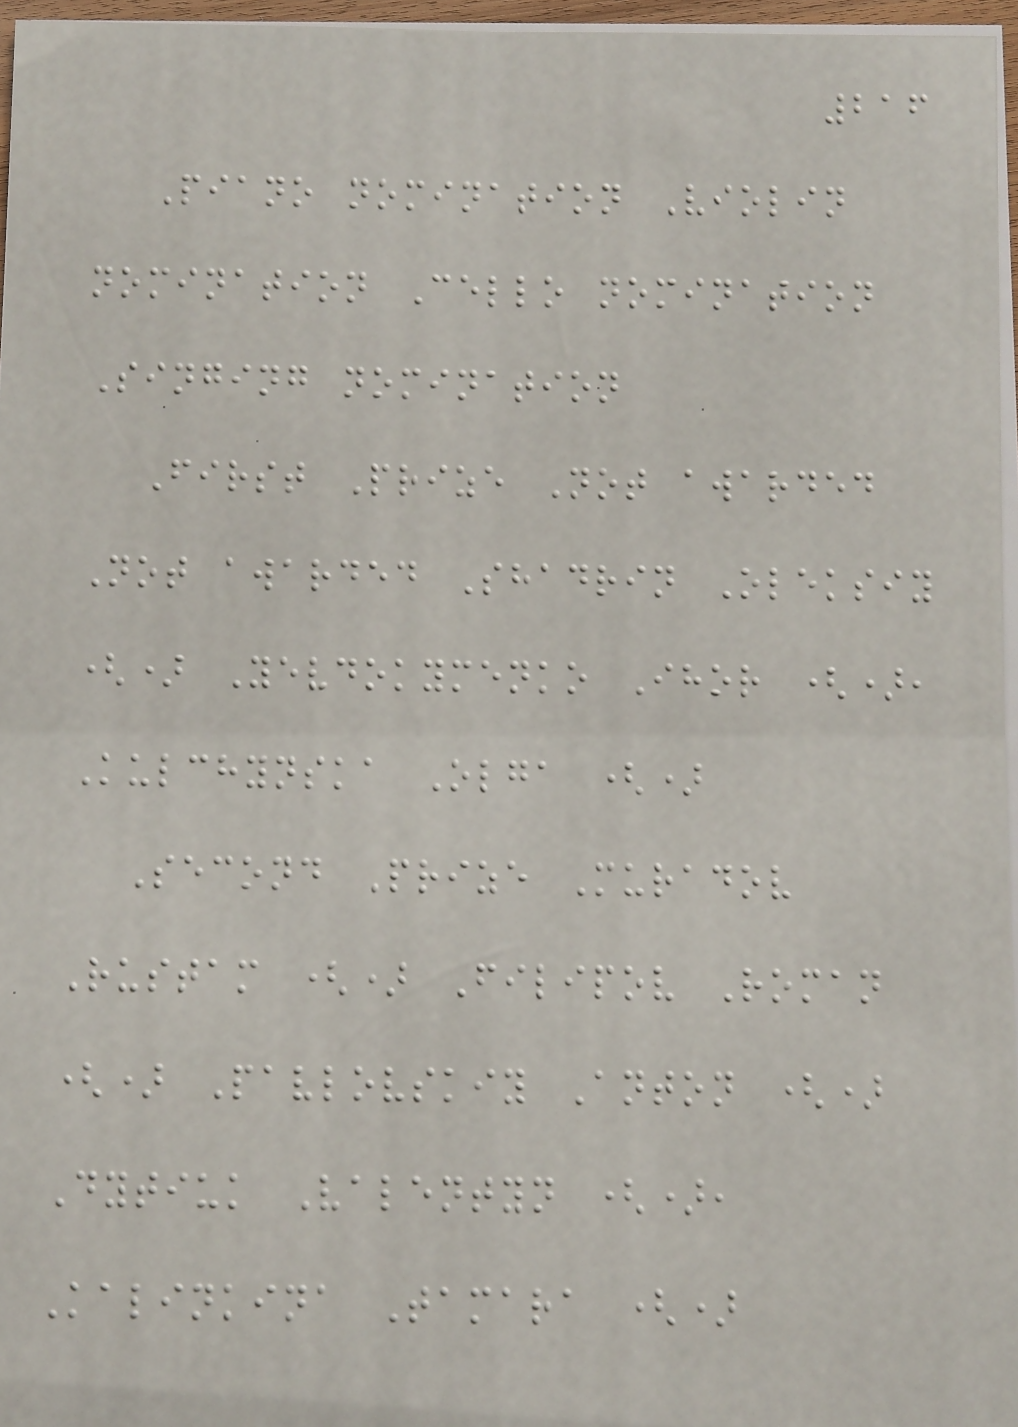216
Piano nomination Violin
nomination Cello nomination
Singing nomination
First Prize Not awarded
Not awarded Shadrin Oleksiy
() Yevdokymenko Ihor (),
Kulchynska Olga ()
Second Prize Muradov
Rustam () Filipov Roman
() Pavlovskiy Anton ()
Dytiuk Valentyn (),
Kalinkina Tamara ()
